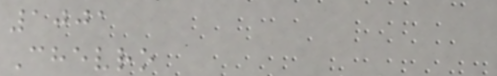1001
Chevro
